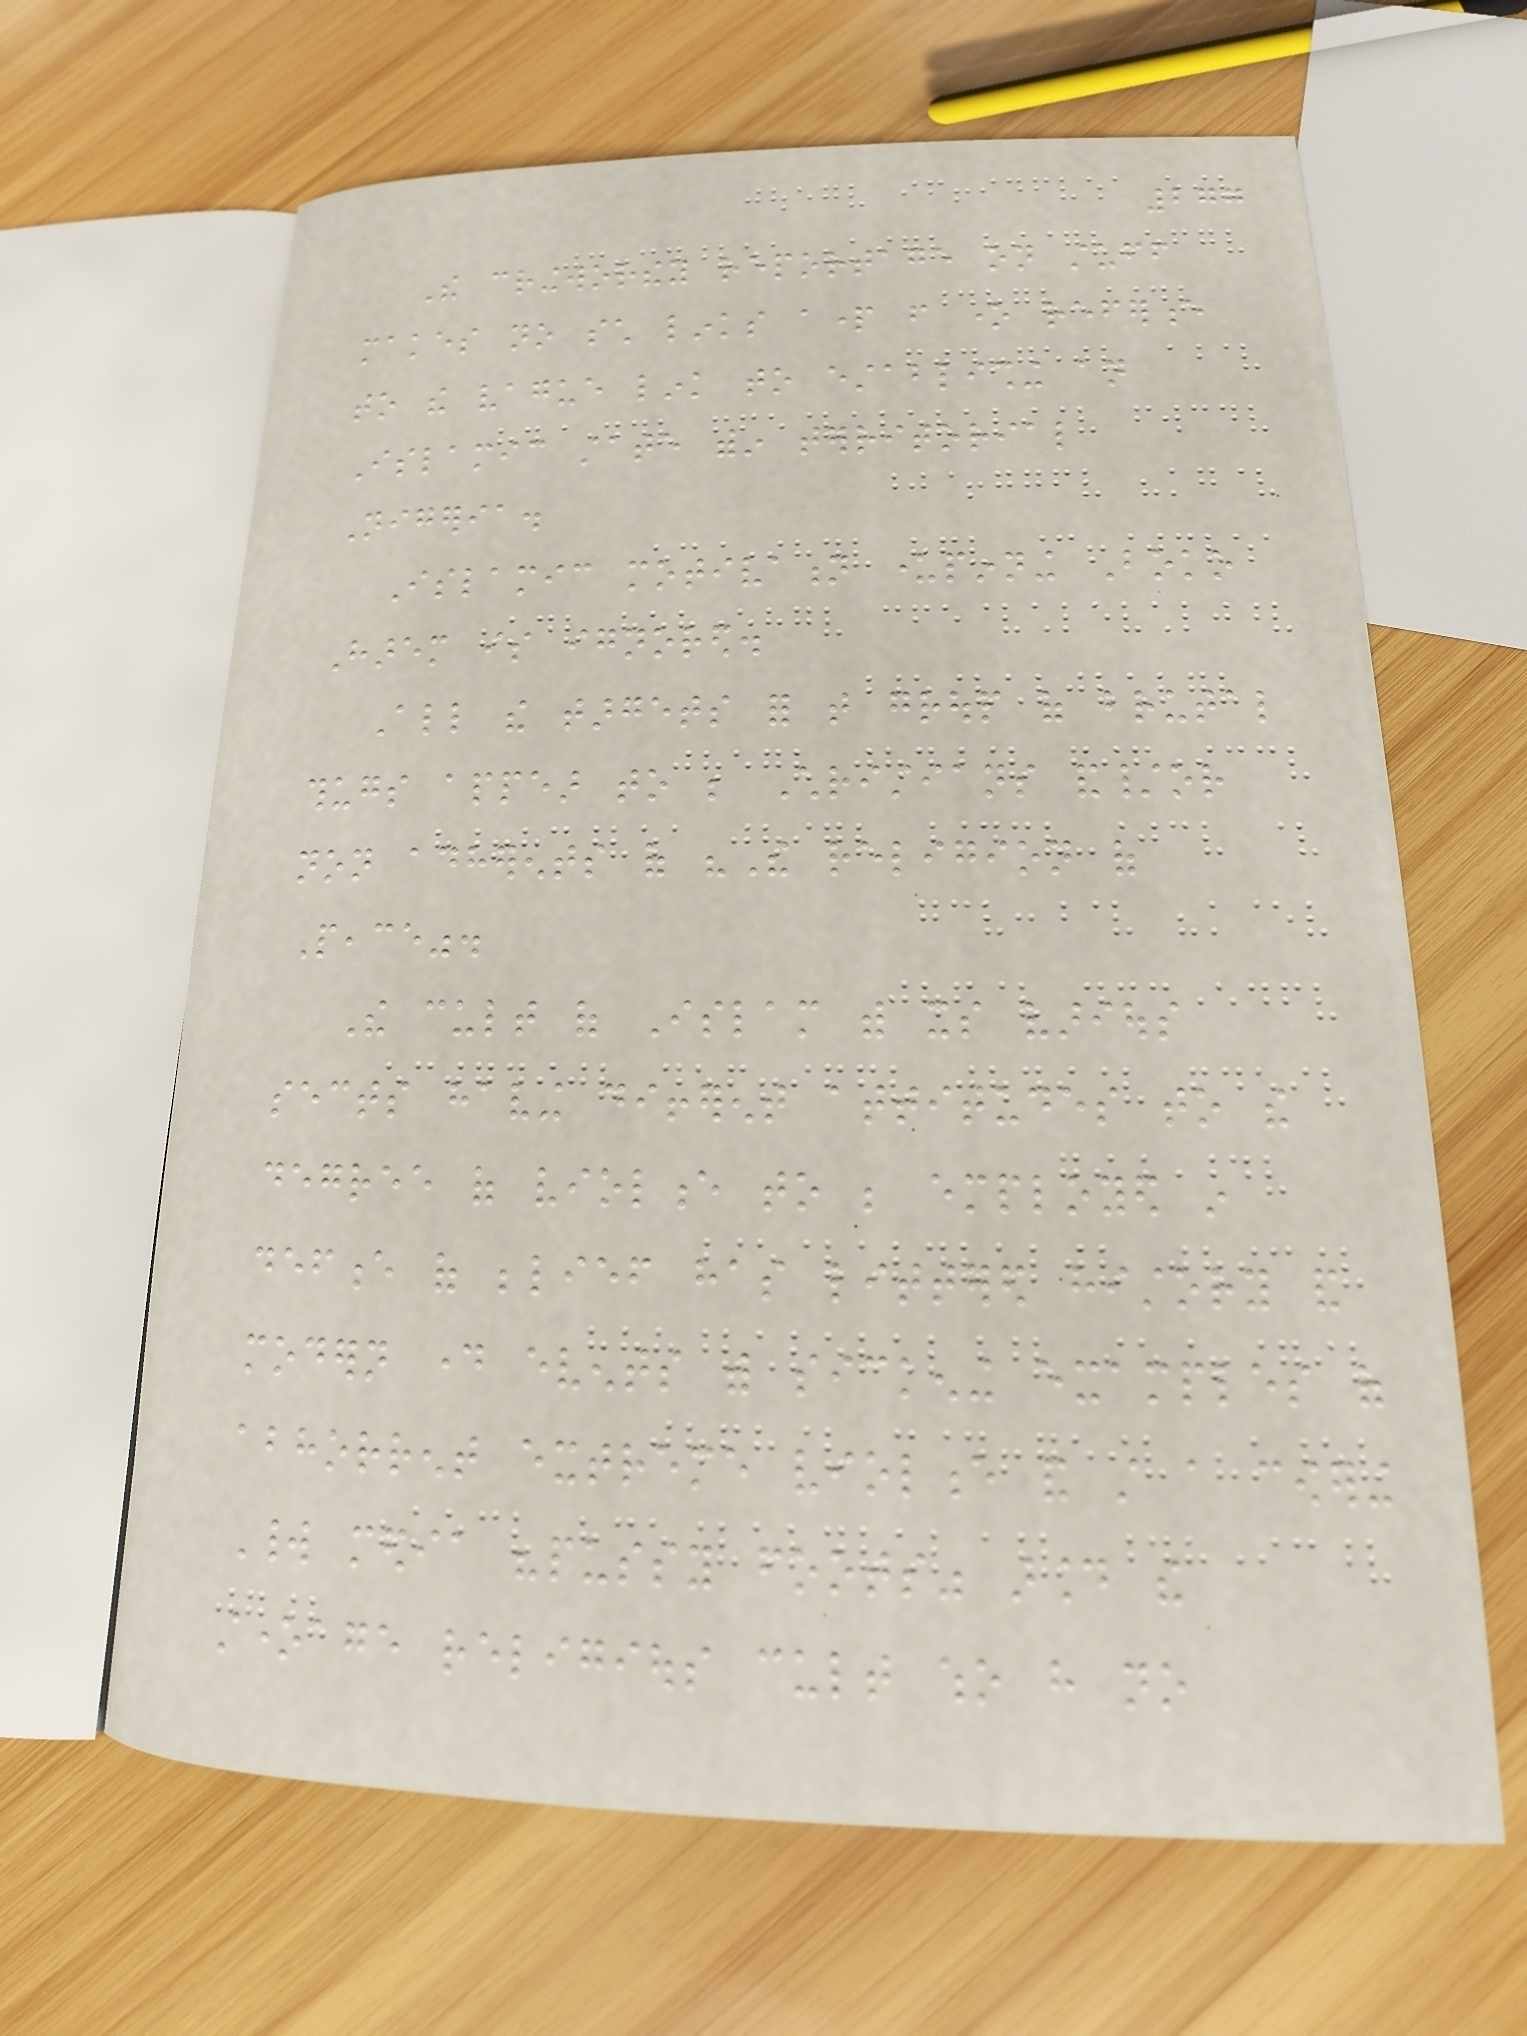277
The cringworthey reportage on stuff
makes no such links apart from one reference
to the vague link to establishing an
Islamic state within territorial
Nigeria.
Islamic motivation underpinning Boko
Harem is ignored.
All the targets for that group of brutal
thugs appear to be Christians and/or
non adherents of "The religion of
Peace".
The cult of Islam with its various
sects having different attitudes to the
degree of violence to be employed in
defence of belief has littered history and
modern day events with sickening examples of
abhorrent extreme violence and still a cowering
World media "pussy foots" around the
stoneage religious cult who have no
